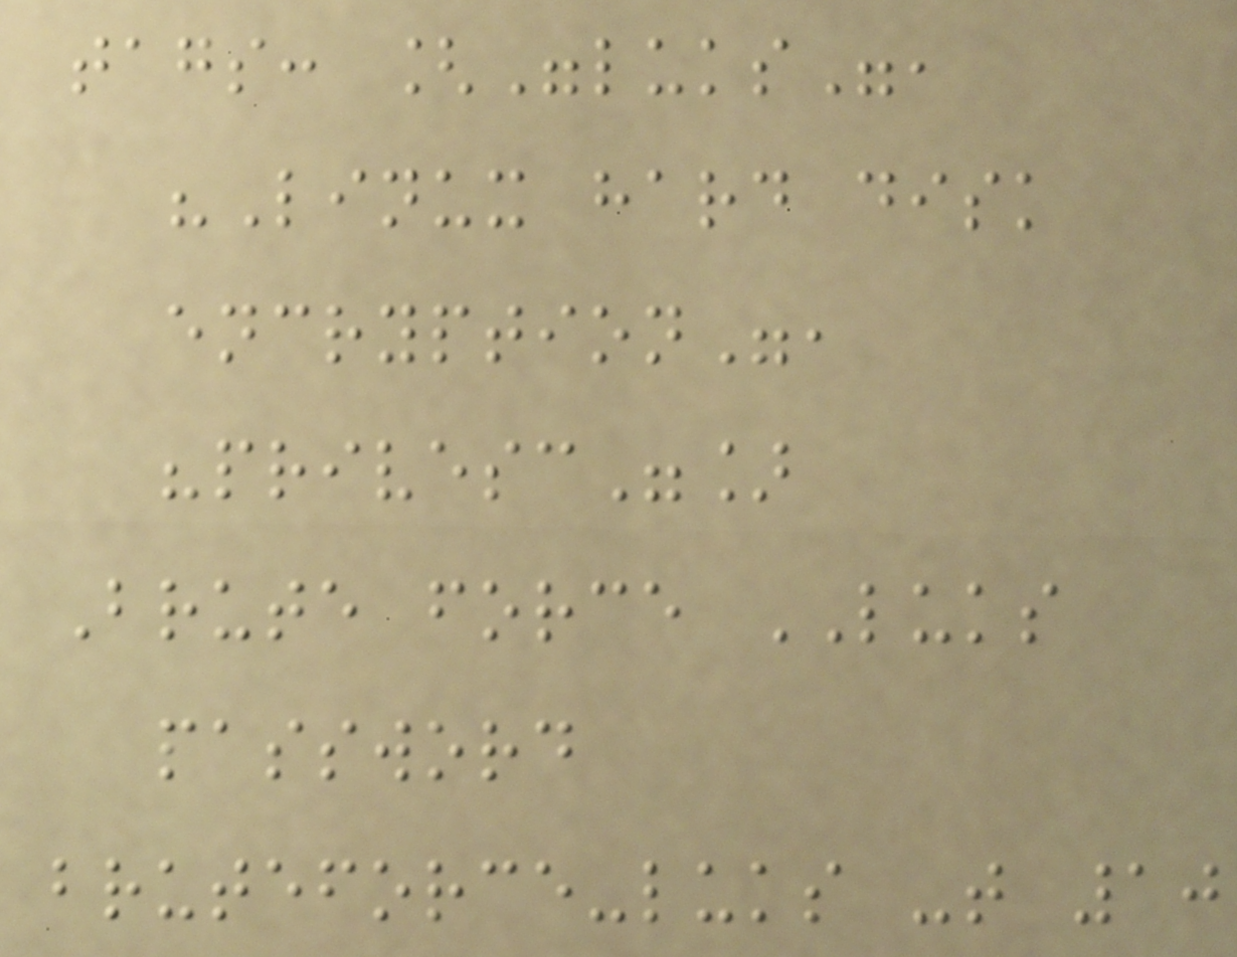tags: ["luks",
"Linux hard disk
encryption",
"privesc"]
Brute force LUKS
password
bruteforce-luks -t 10
